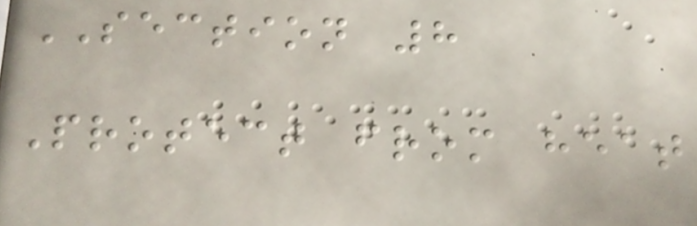SECTION 8
Protect from heat
